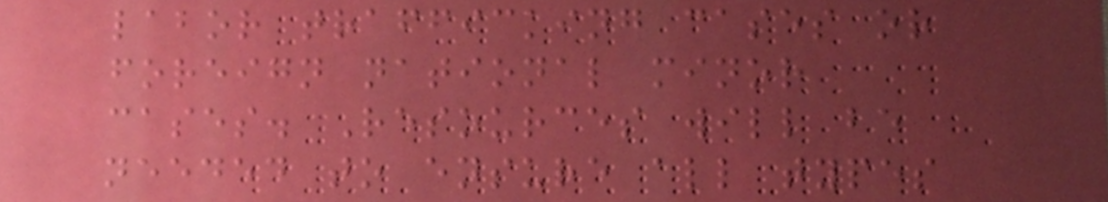labor trafficking cases or
foreign national minor
cases. Resources will be
needed to ensure all types
